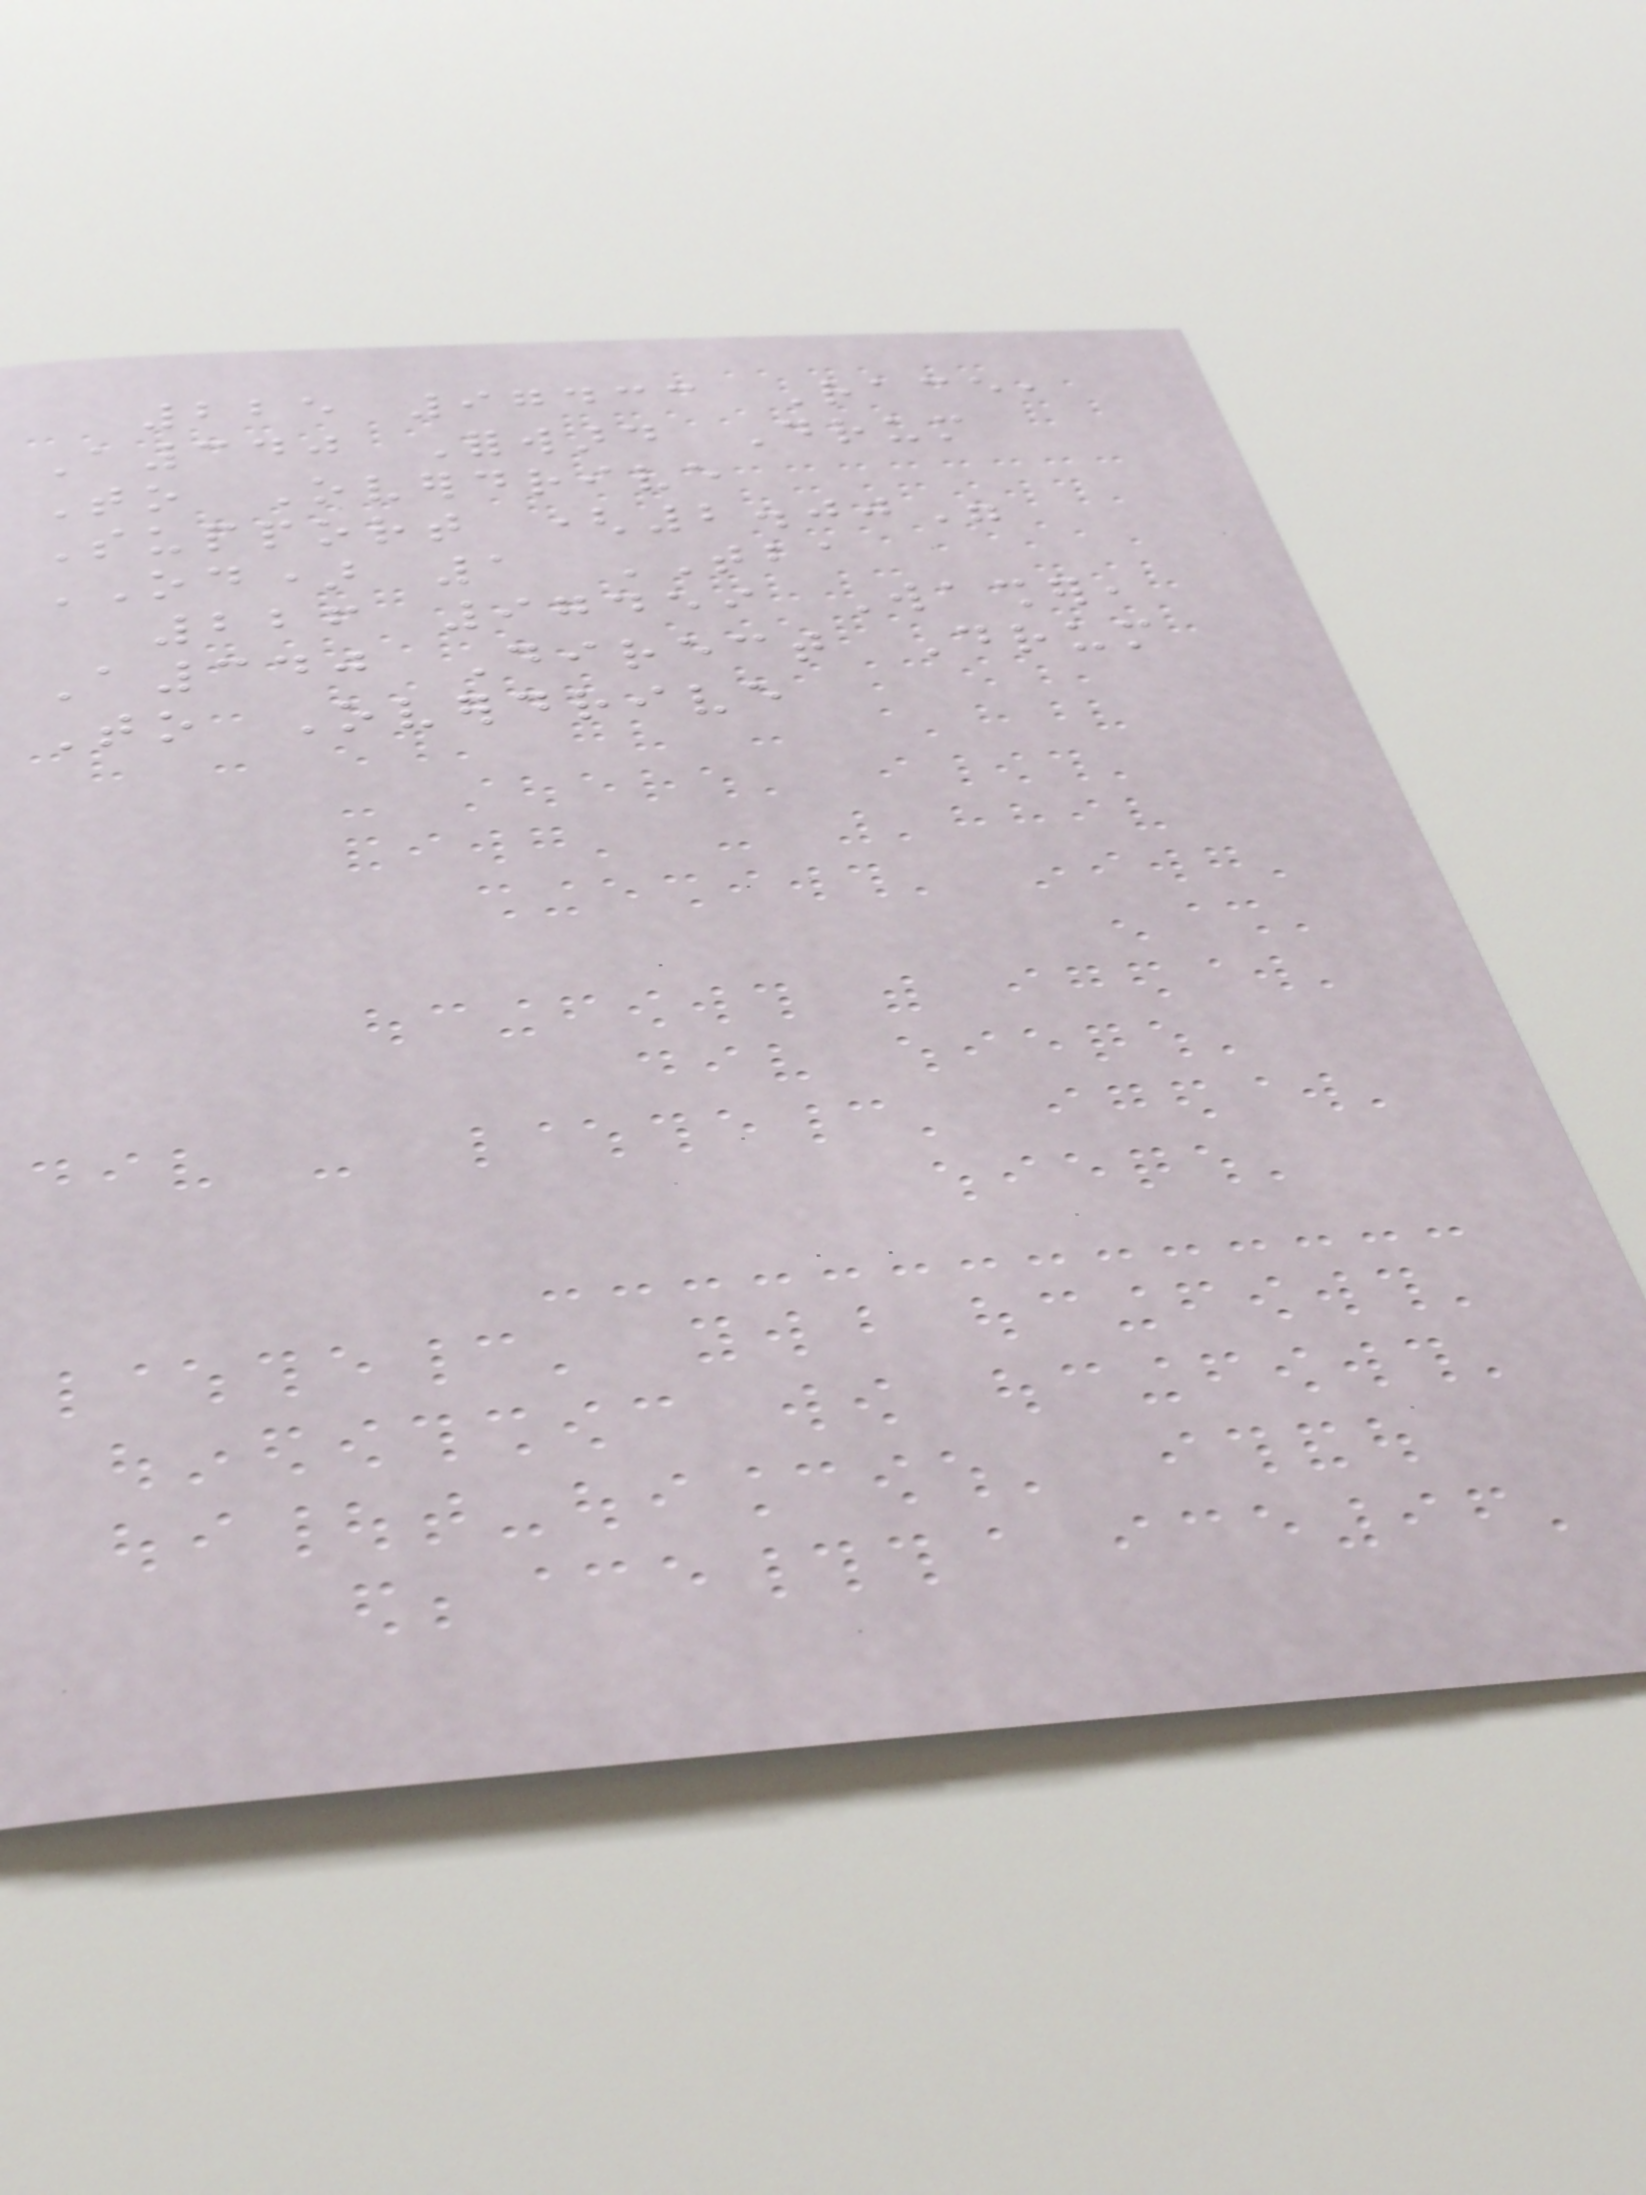225 97433 Race,
A340 Forward Drum
To Overdrive
Support (2.00"
OD) 1 TBA
226 97459 Washer,
A340 Direct Drum
To Overdrive
